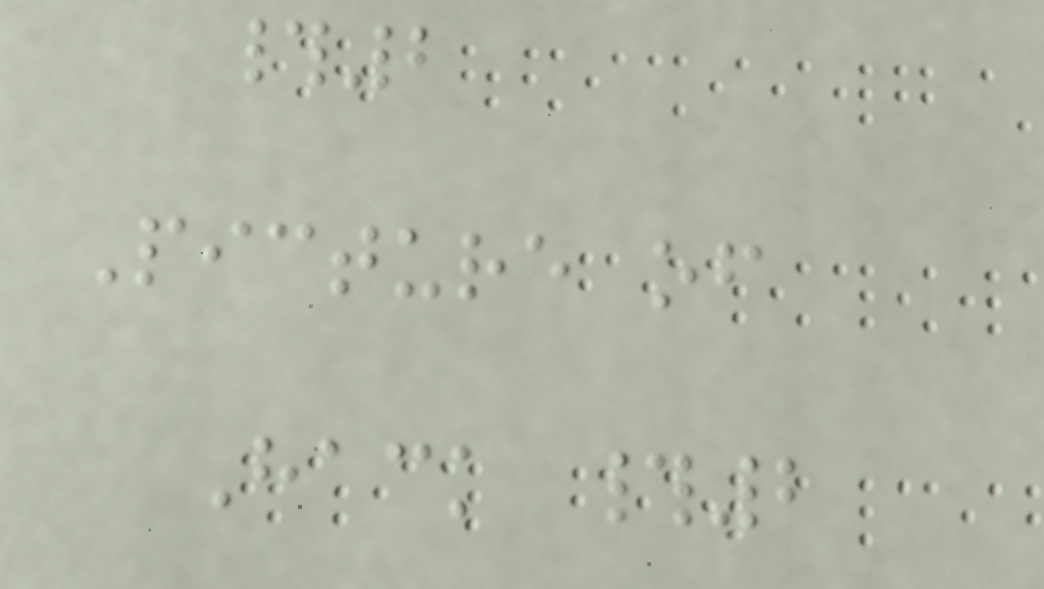#2
Picture of
Hack #2
